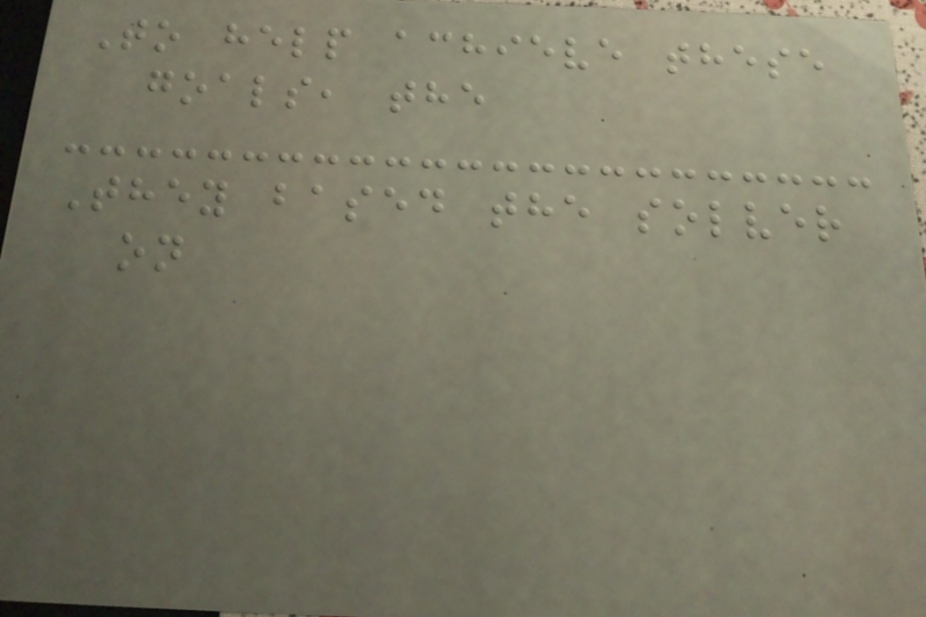To help achieve these
goals, the
They based the solver
on
